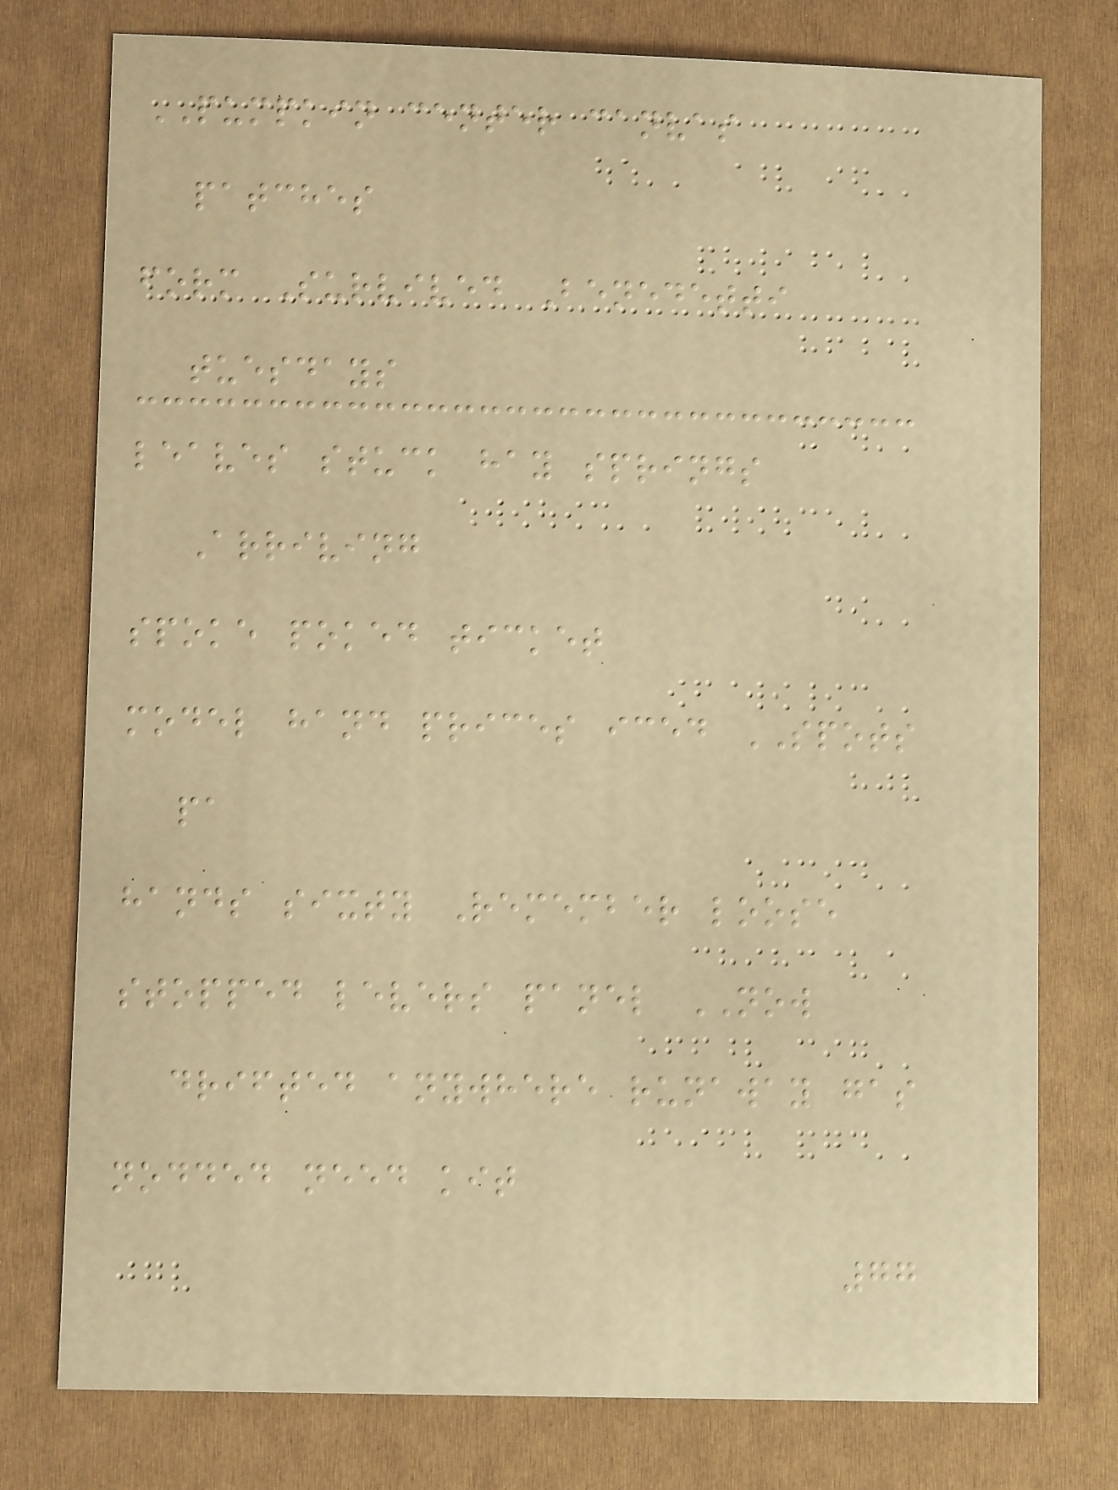PUMPKIN center canvas
patches
form Survived Benedetti
tuesdays
leaves stuck hay springs
Arriving
spoke poked ticket
model hand prices iced SPOTS
pa
hands sixty Remember loose
stopped levers panel NOW
drifted anywhere runaway gas
nodded need kit
77
